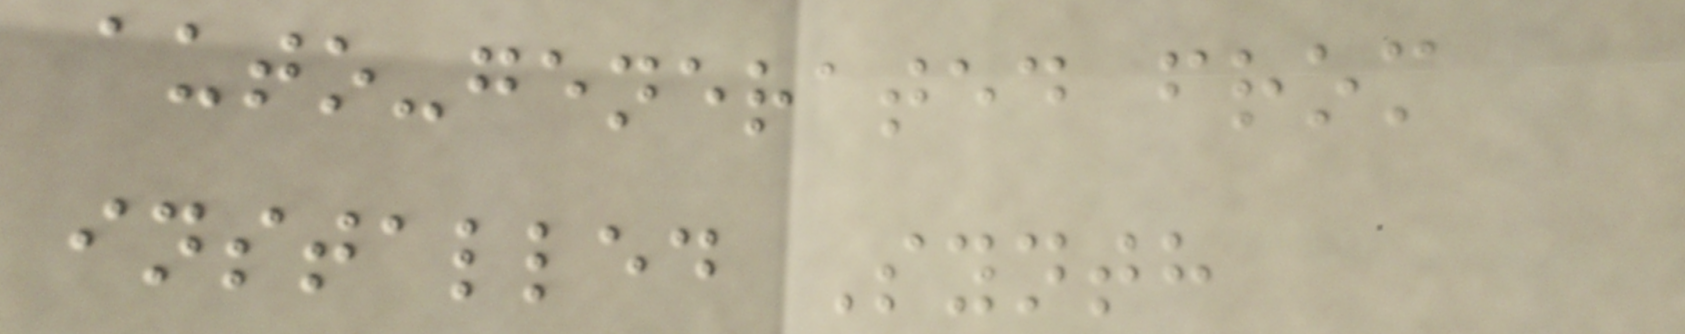auto-generated from
installed Synth
